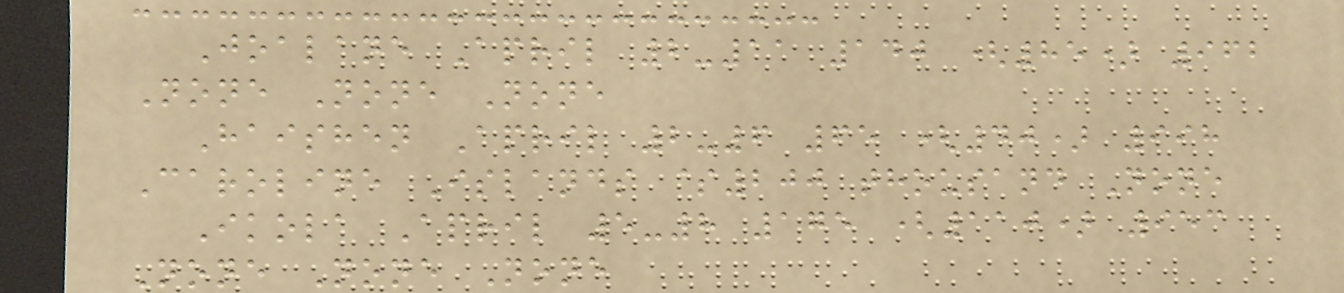Joalane April 2-11 140 (85) 962
None None None
Haishen April 2-6 65 (40) 998
Caroline Islands $200 thousand None
Ikola April 5-8 175 (110) 953
None None None
